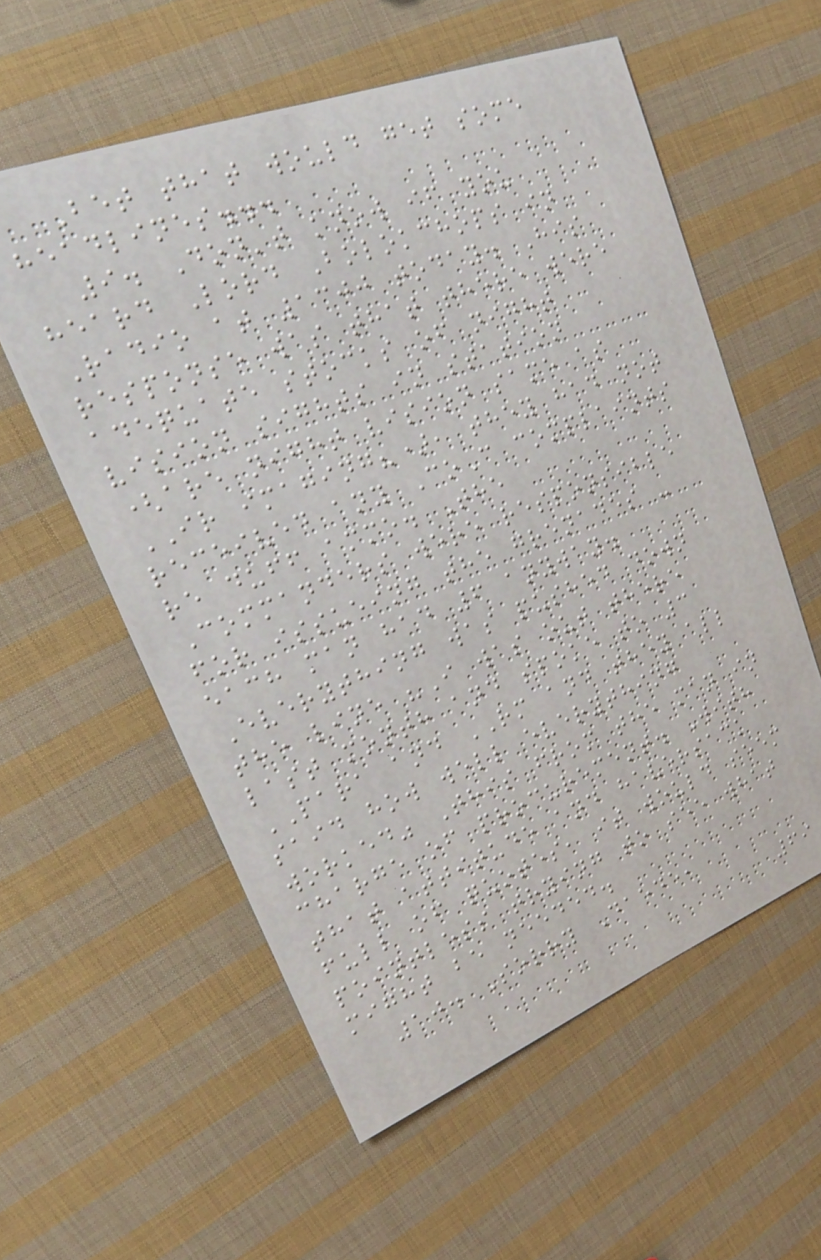Bet that would get some
headlines...
9. Don't know if you
heard Lord Bolokchops in
Radio at 1300 today. His
response was that there were
adequate stocks of night
vision sights in station
(are night vision same as
IR imaging?), they had not
received any CoC complaints
re duff ammo. The
Commanders were responsible
for issueing the grenades -
each man had 6 anyway.
Everything was pushed down
the line "I was out there
last month and spoke to 3
PARA and RM and they all
said how well everything
worked" This from the man in
charge of procurement. With
that attitude and haversack
full of quotes, it would seem
pointless trying to see what
might be needed.
10. Sorry Daede,
69
